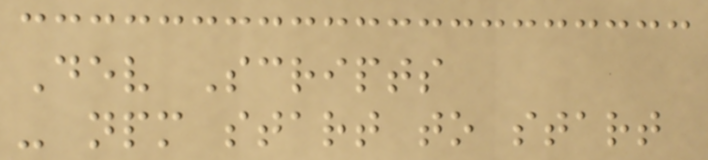Dev Scripts
- npm start to start
